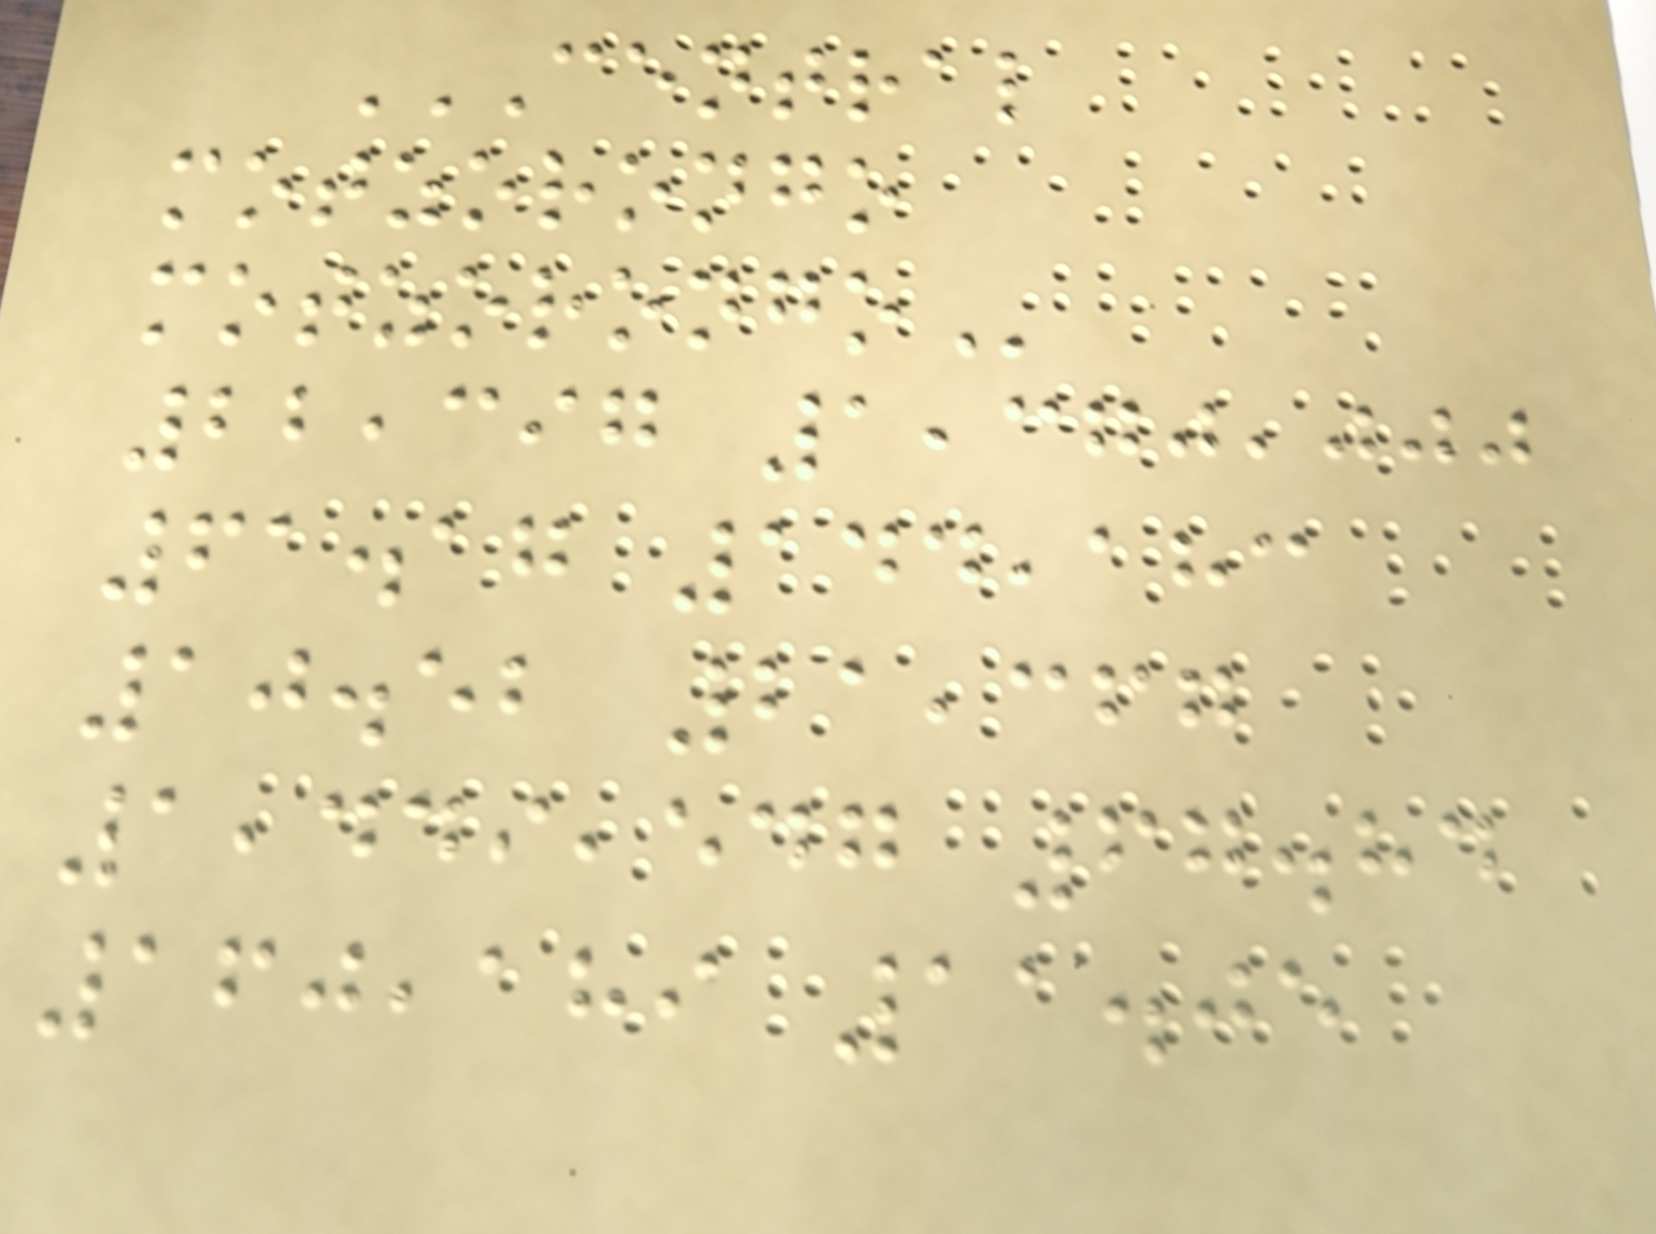CENTRAL
MOTZORONGO
MOTZORONGO
22,397 1,370,000
61.17 144,183
10.52 21,367
1,449,547 67.84
160,189 11.05
